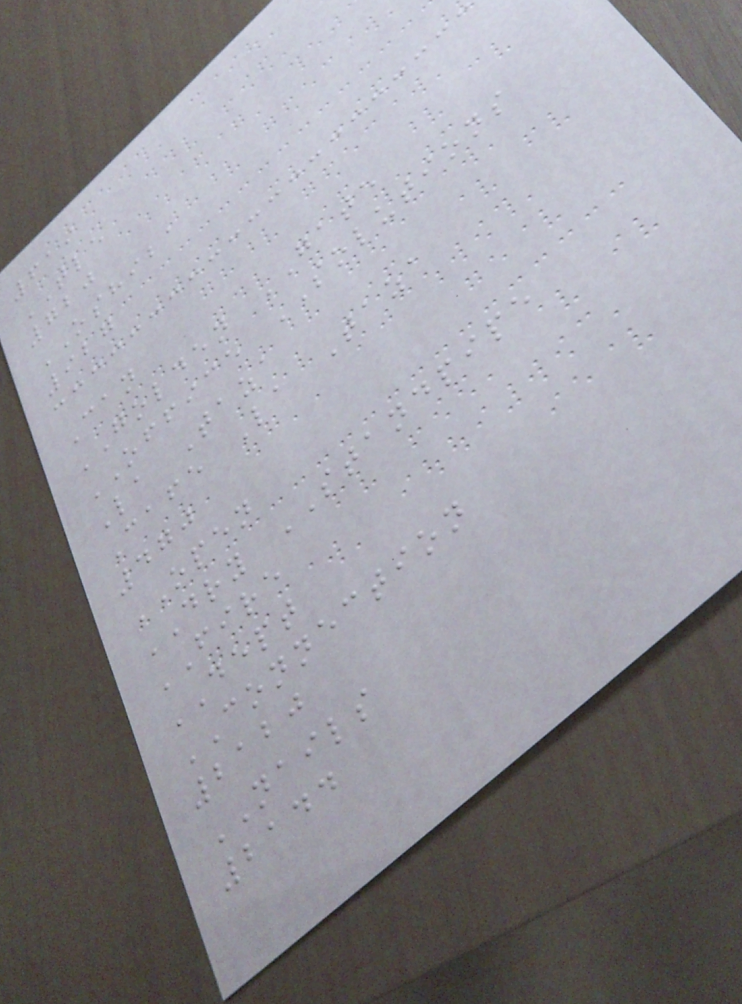619
TLE
720
OSHIBA
927
Can
GOLDEN GATE
OFFICE SOLUTIONS
La Taza
Cafe La Taza
470
OPEN
DRY STANDPIPE
FIRE
DEPT
CONNECTION
2120
NAILS
2144
